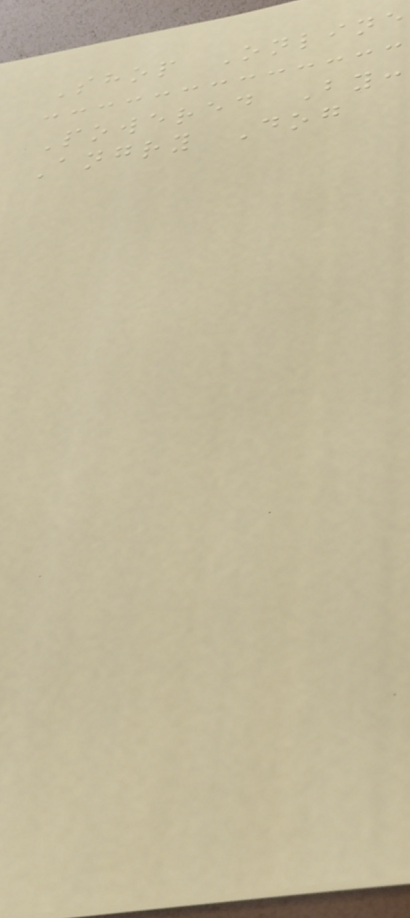Shop Online
Powered By:
Angry Dog
